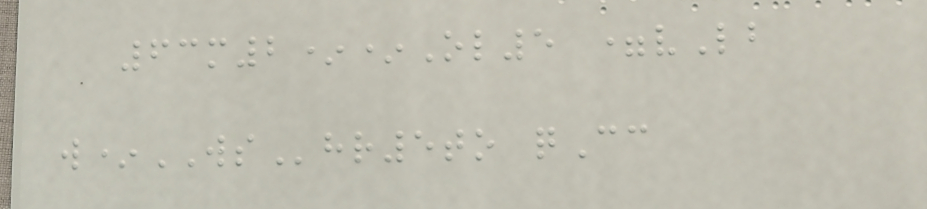63m2**Ol5 =vLb
w*WShr5to qCc
